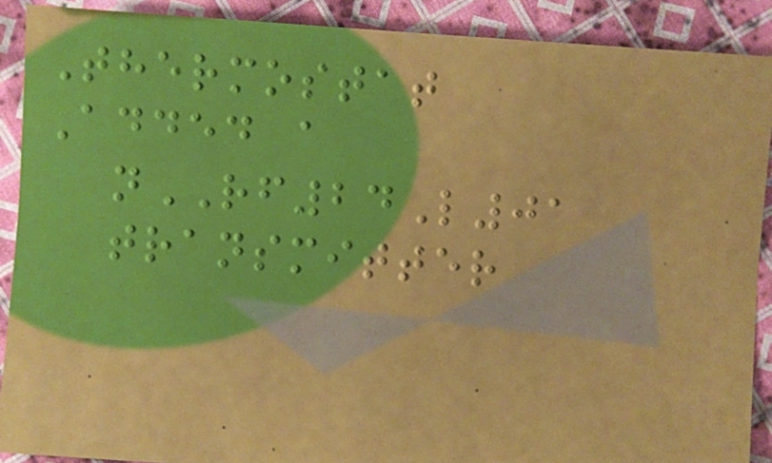Thermostat
Added a
nRF24L01
transmitter
